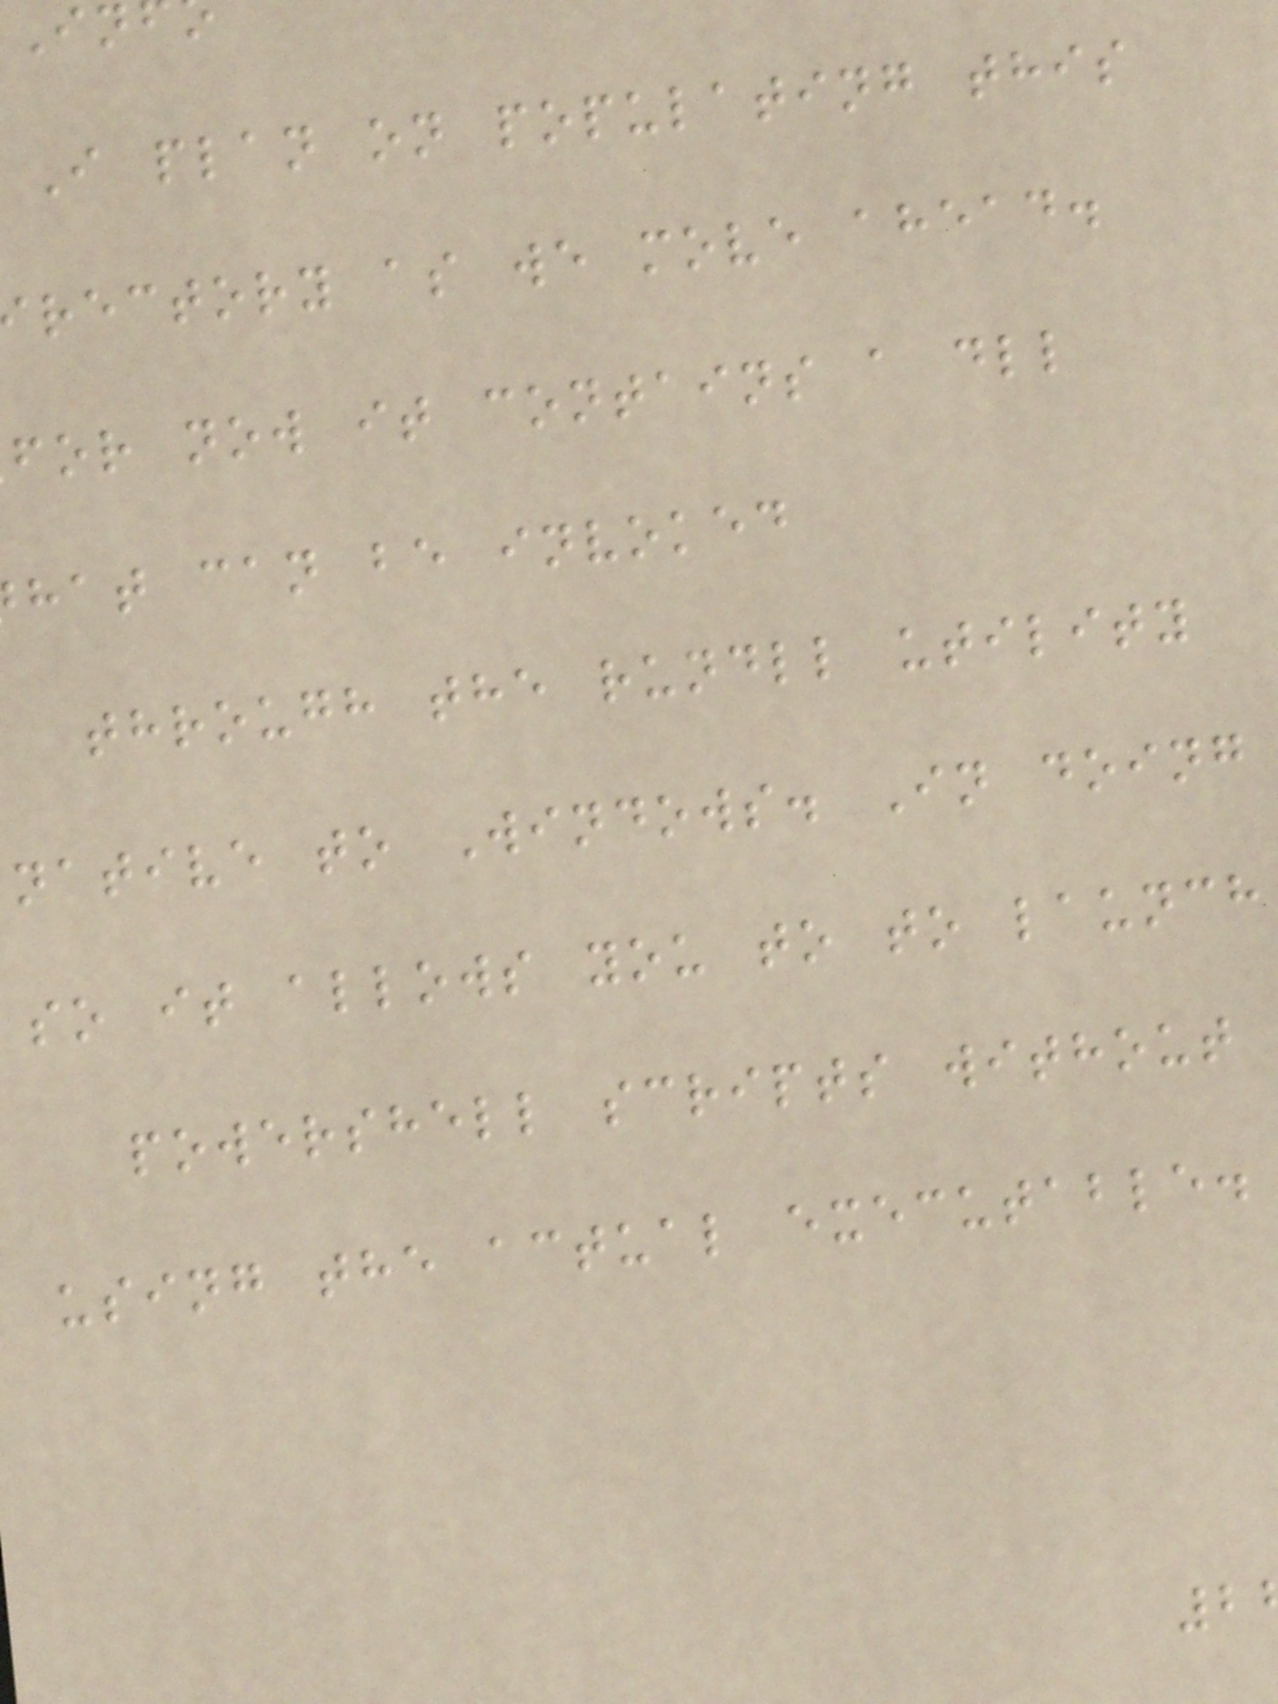I plan on populating this
rectory as we move ahead.
for now it contains a dll
hat can be invoked
through the rundll utility
native to Windows. In doing
so it allows you to to launch
powershell scripts without
using the actual executable.
